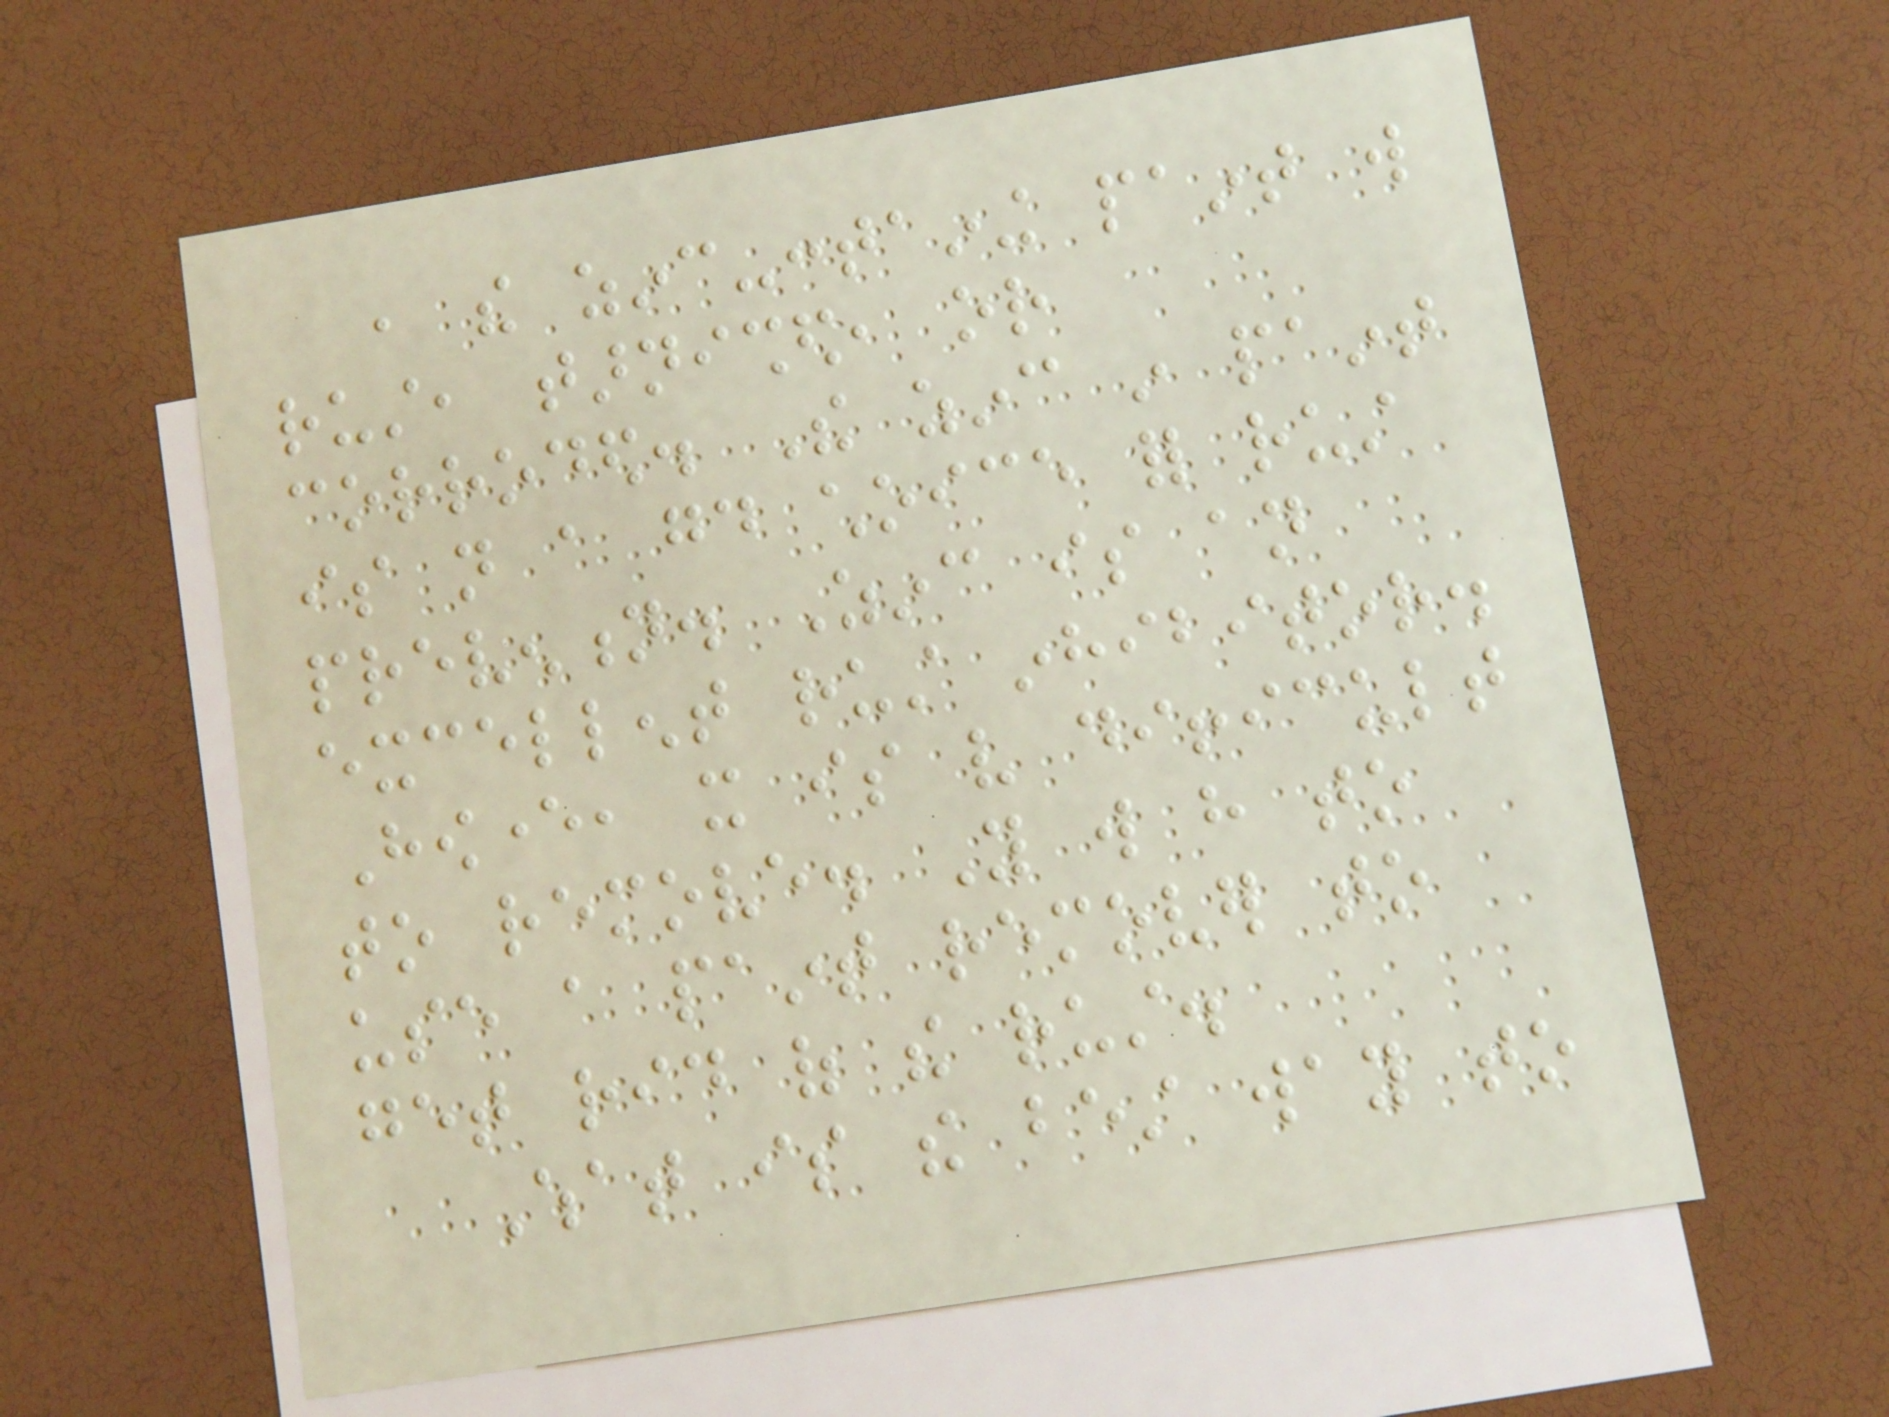, the zinc-containing paint will
rust, tarnished, or
corroded. The zinc in paint
is not a good choice for rust
prevention. Zinc is an
excellent rust inhibitor.
However, it is very difficult
to remove. You will have to
use a paint remover to
get rid of the rust.
What is the best way to
